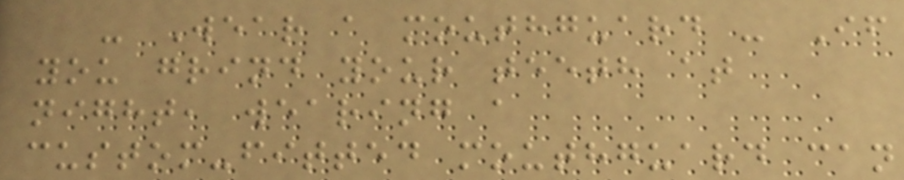- Wear a mouthguard - If
you grind your teeth at
night, wearing a
custom-fitted mouthguard can
